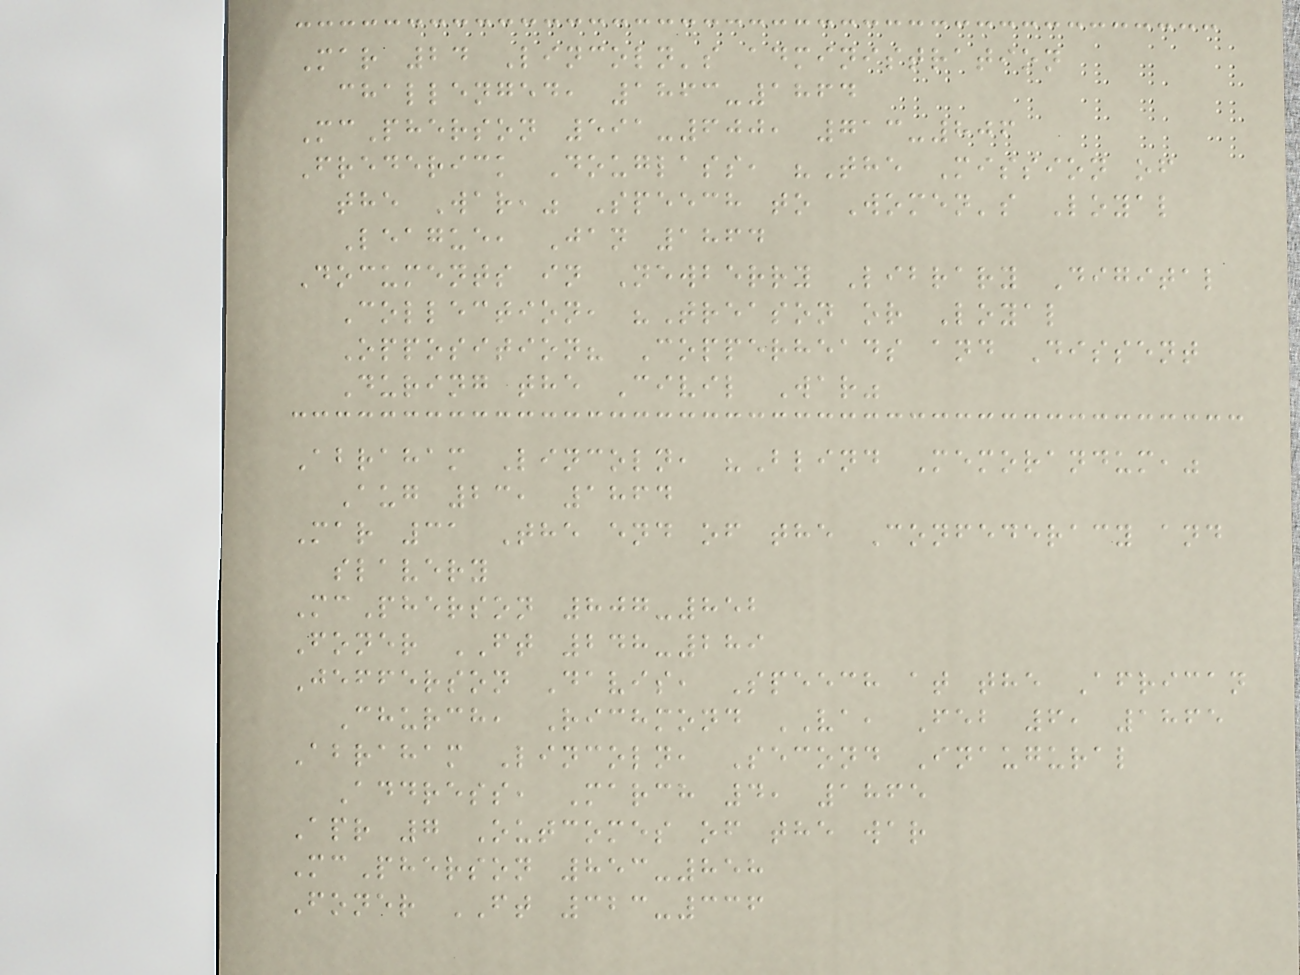Mar 24 Lincoln's administration
challenged, 1863-1864
McPherson 591-600, 713-806
Frederick Douglass, "The Mission of
the War," Speech to Women's Loyal
League, Jan 1864
Documents in Newberry Library Digital
Collection, "Treason or Loyal
Opposition? Copperheads and Dissent
During the Civil War"
Abraham Lincoln, "Blind Memorandum,"
Aug 23, 1864
Mar 31 The end of the Confederacy and
slavery
McPherson 807-852
Foner FT 248-289
Jefferson Davis, Speech at the African
Church, Richmond VA, Feb 6, 1865
Abraham Lincoln, Second Inaugural
Address, March 4, 1865
Apr 7 Outcomes of the war
McPherson 853-858
Foner FT 323-336
